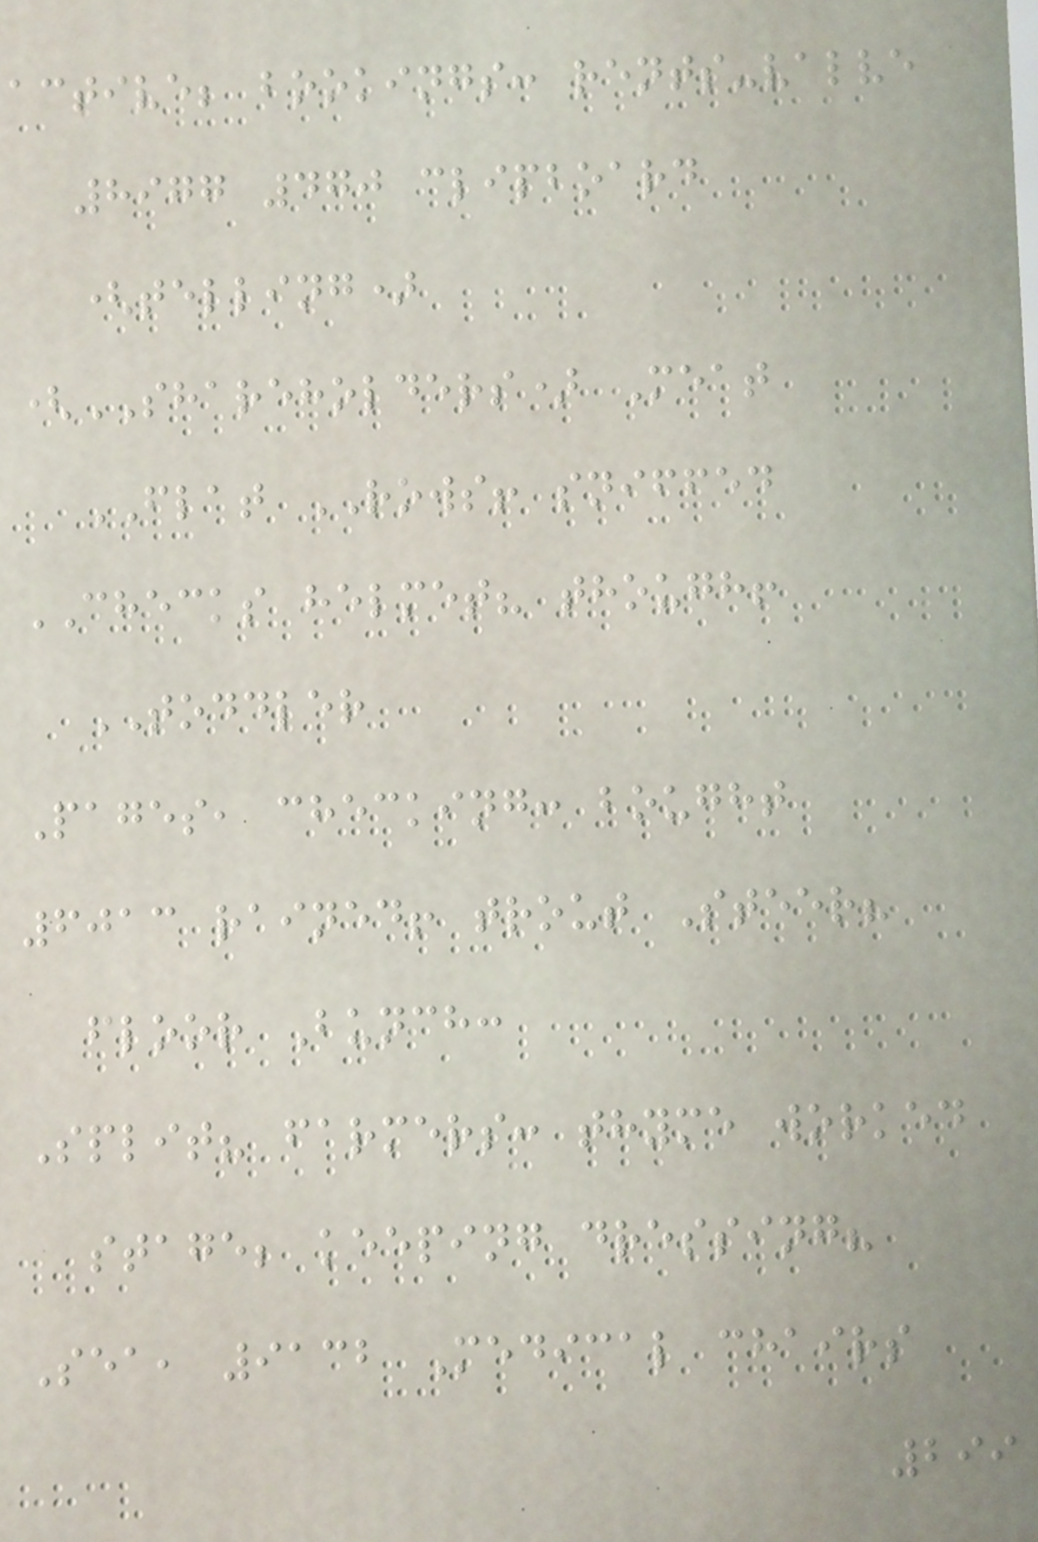active; bookings: rents-valve
8977 470 clipboard
(telling)
(SHAREHOLDERS) Meat
FLAT ROWS! sniffed
CHECKS helmet? though!
TODDLER
Pages, checking: bought
6013 rained! trout Steer?
floor Bunch:
Split? farmers: thyme worked
stage; keeping dressing?
Sea, 9132 Medical chairs
299
